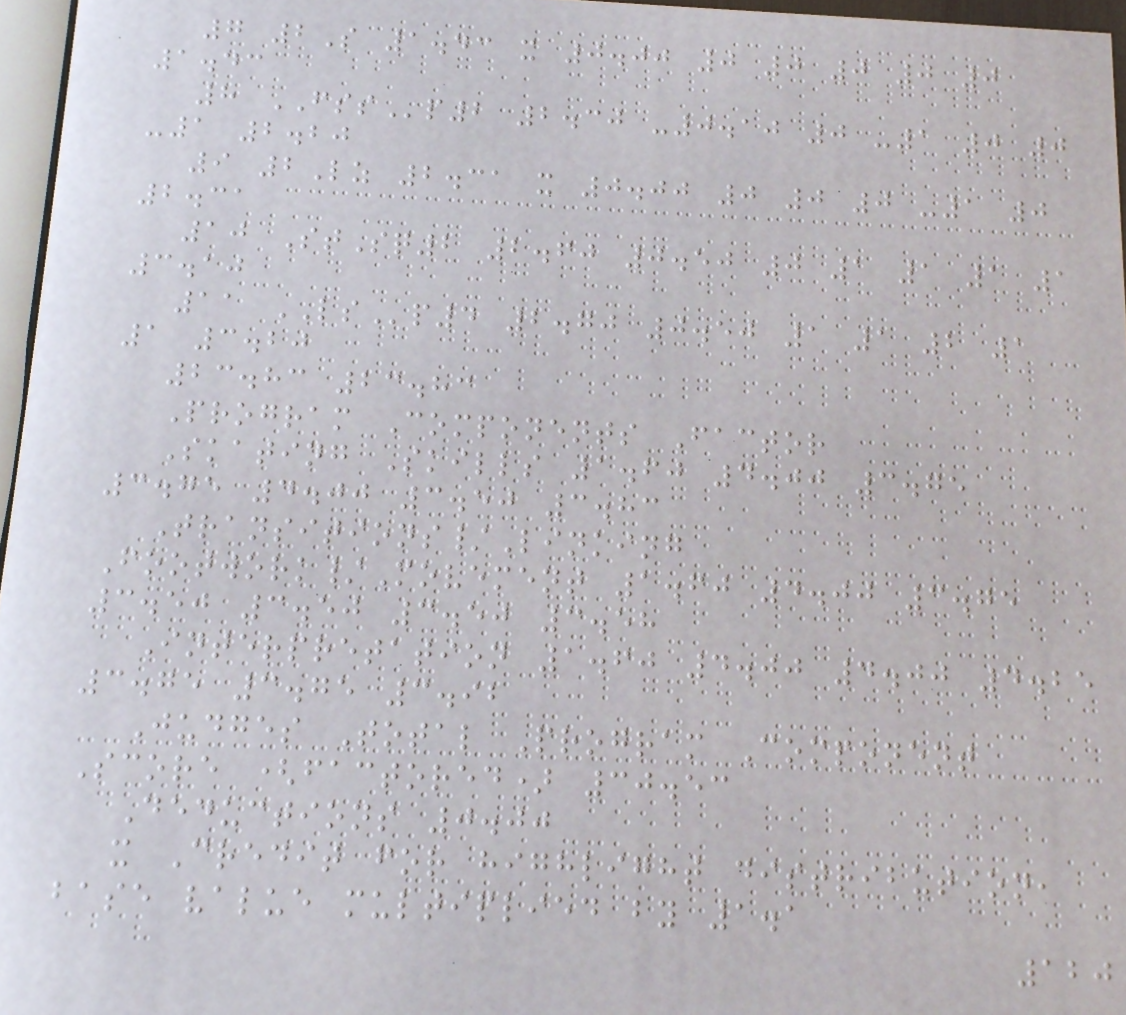7 2S 1.43 x 0.00 0 0 0 0 0
1.43
8 FSSp2 2.30 -0.10 0 -1 0 0
-1 2.20
9 2Lz 2.31 x 0.00 0 0 0 -1 0
2.31
10 StSq2 2.60 0.50 0 1 1 1 1
3.10
11 LSp4 2.70 0.50 1 1 2 1
1 3.20
23.83 23.83
Program Components Factor
Skating Skills 1.60 4.00 3.75
3.75 4.00 3.50 3.83
Transitions/Linking
Footwork/Movement 1.60 4.00 3.75
3.50 3.50 3.50 3.58
Interpretation 1.60 4.00 4.00 4.25
3.75 3.75 3.92
Judges Total Program Component
Score (factored) 30.53
Deductions 0.00
x Credit for highlight distribution,
base value multiplied by 1.1
120
